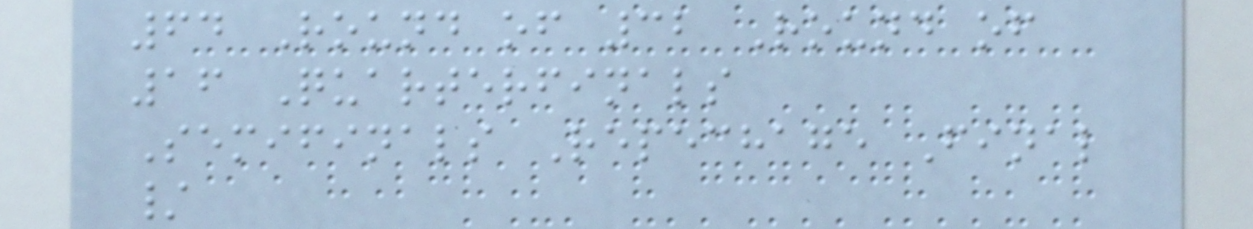64 Round of 32 Round of
16 Quarterfinals
Semifinals Repechage Final
/
